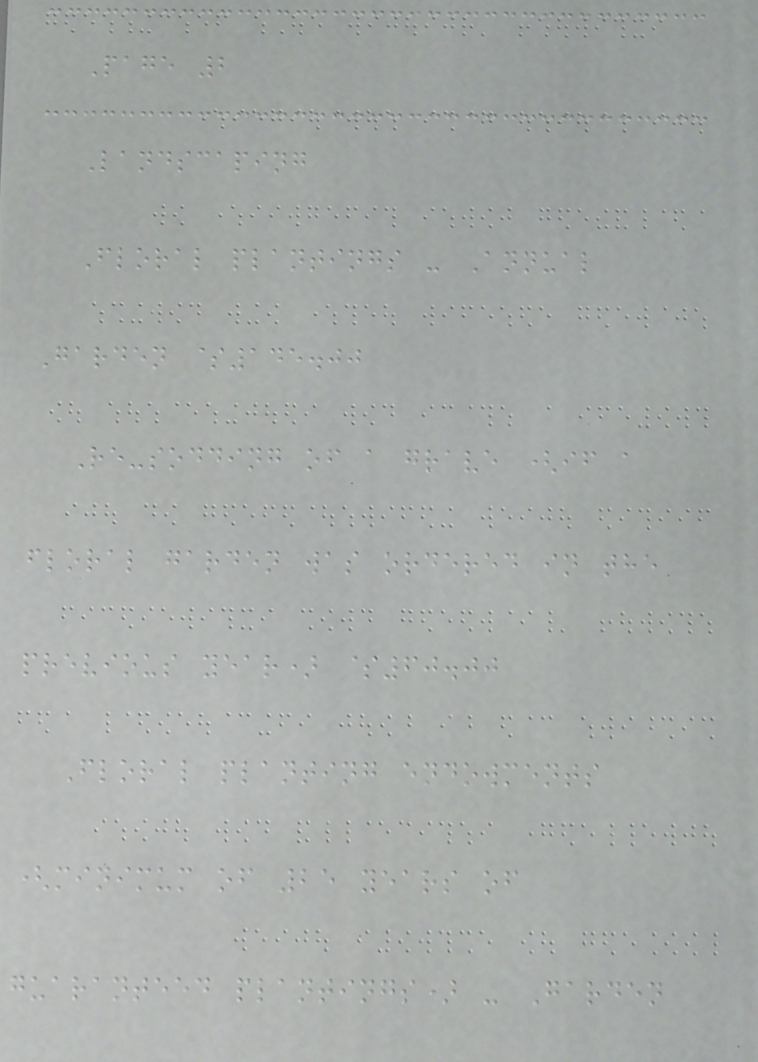Page 2
Landscaping
Floral plantings - Annual
Garden $145.00
Re-sodding of a grave (if a
floral garden was ordered in the
previous year) $60.00
Floral planting endowments
(minimum of 25 years of
guaranteed plantings) - Garden
